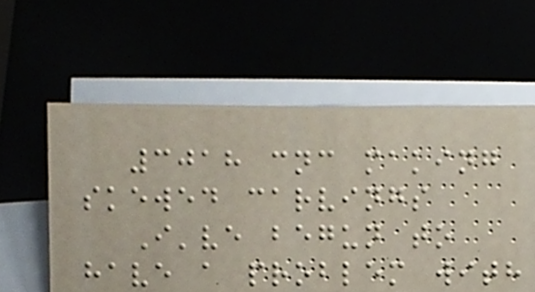3018 cnc making
skewed carvings
I've begun to
have a problem with
